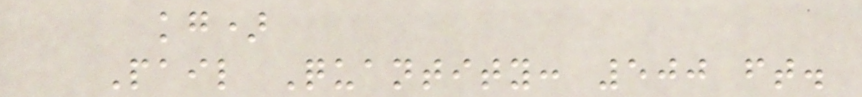kg)
Pail Quantity: 500 ft.
